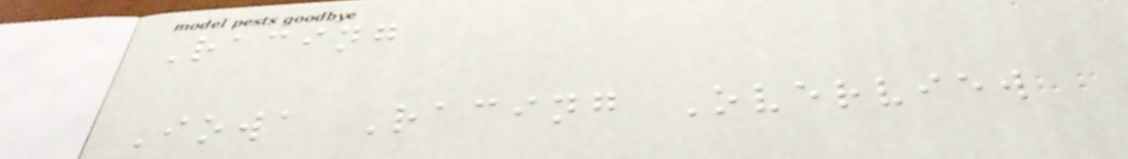Racing
Iowa Racing Overview
